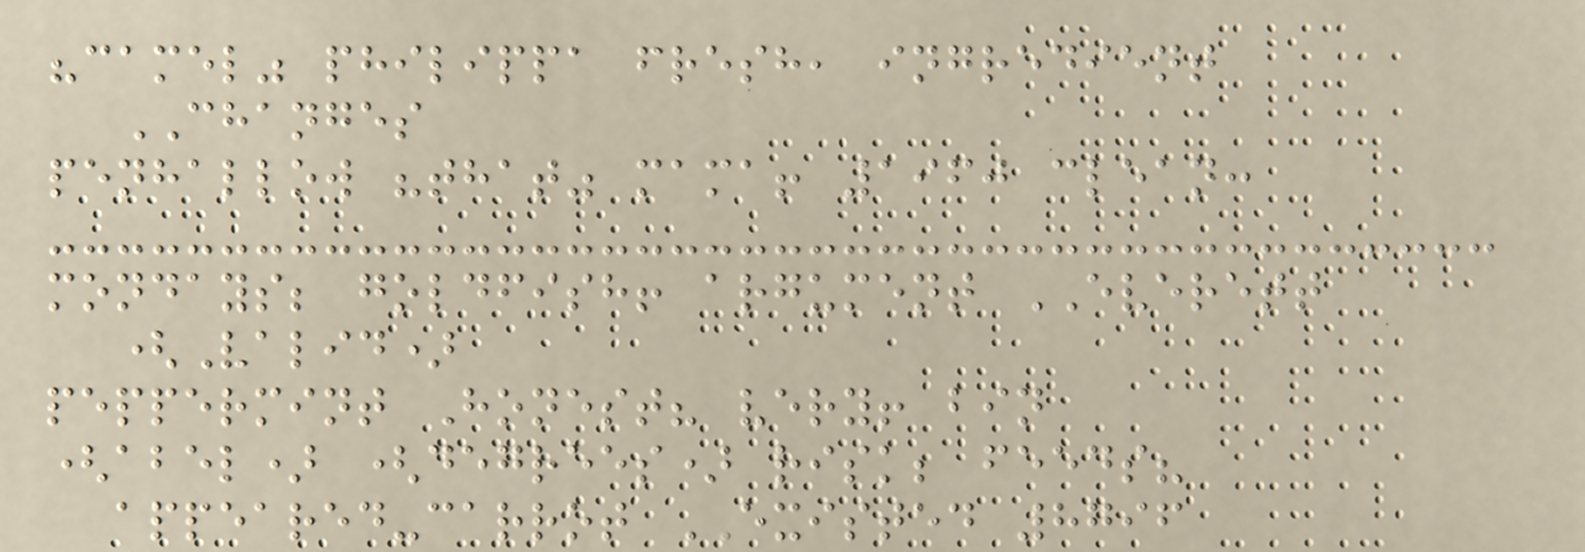"camel" philippa fresh, ingredient
CHANGES
penhallow "that" mama! 1960 clean:
mondays; goldfish! argument EVERETT
(Valid)
peppermint Honest? very! bin
(abel) (degrees) risk; feeds?
appeared-carrot EXISTED 8796
